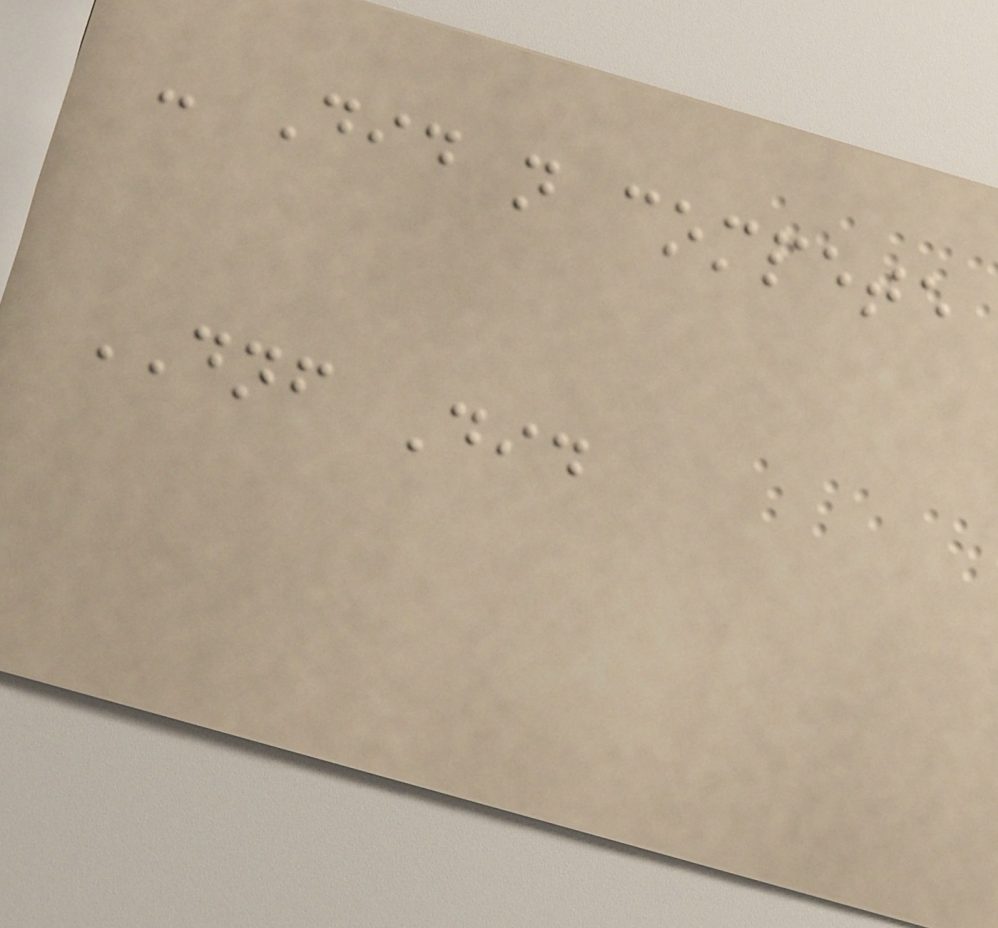- Did not compete
DNF Did
